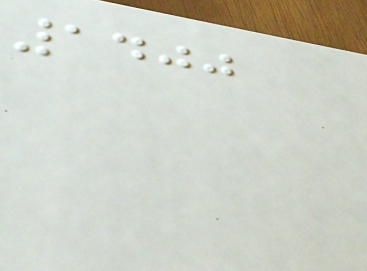1400
